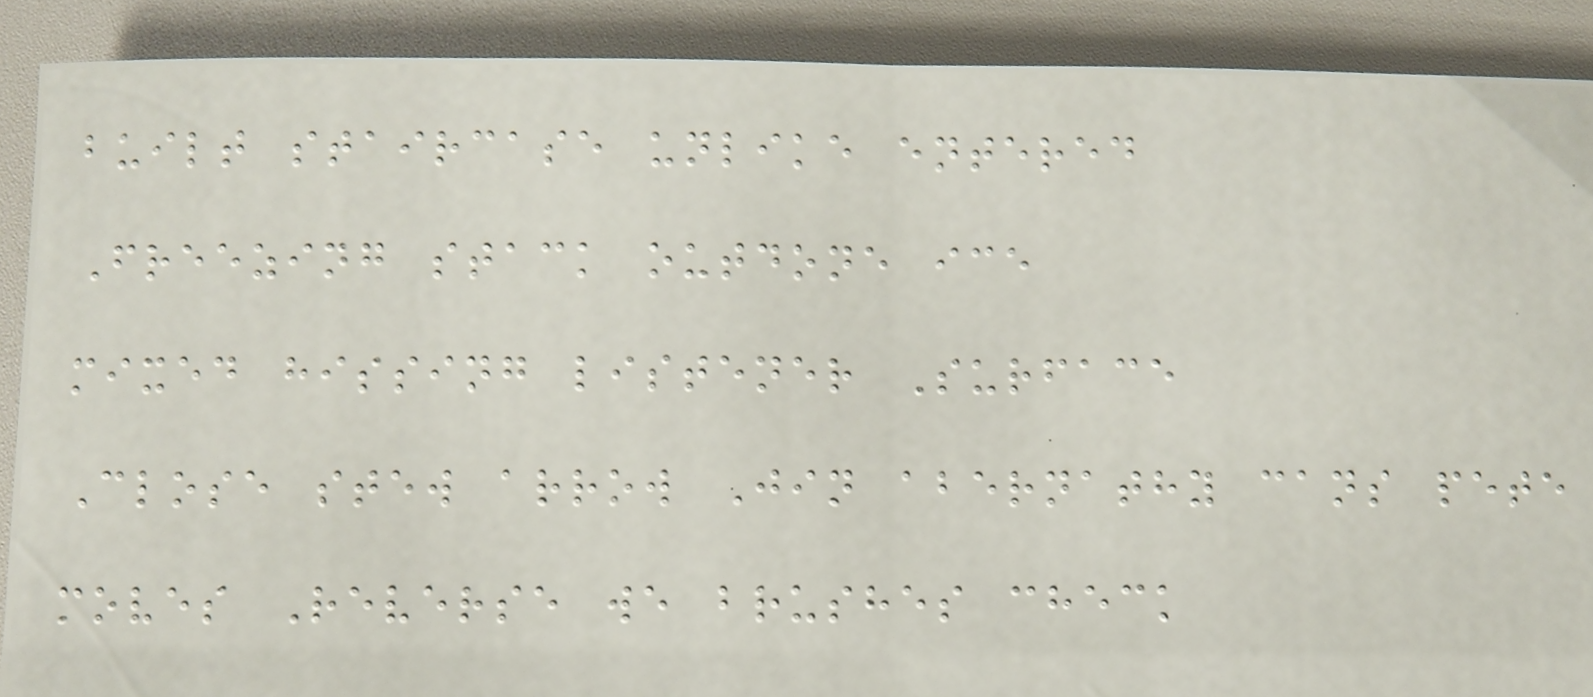built staircase unlike entered
Freezing stack outdone ice
mixed hissing listener Surface
Close stew arrow Jin abernathy cans pete
moves Reverse we brushes check
